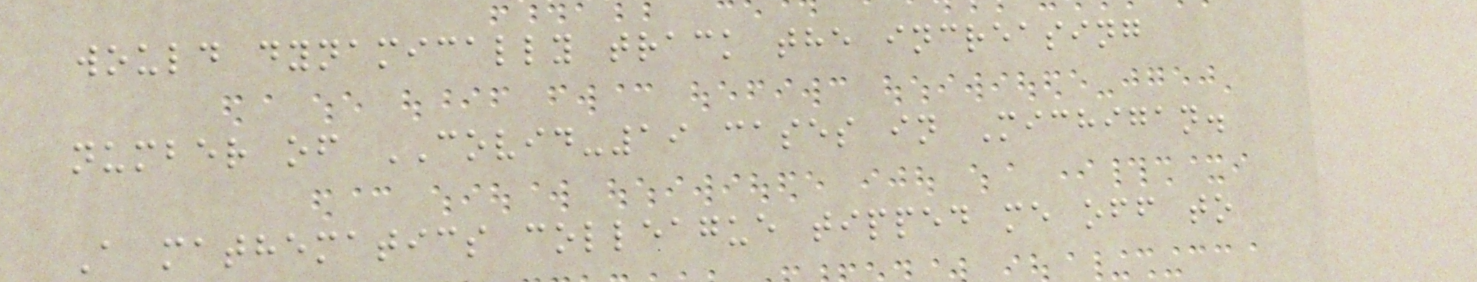would dynamically track the increasing
number of COVID-19 cases in Michigan.
A mathematics colleague tipped me off to
